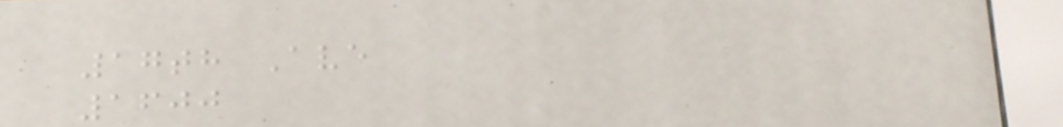17th Ave
1600
